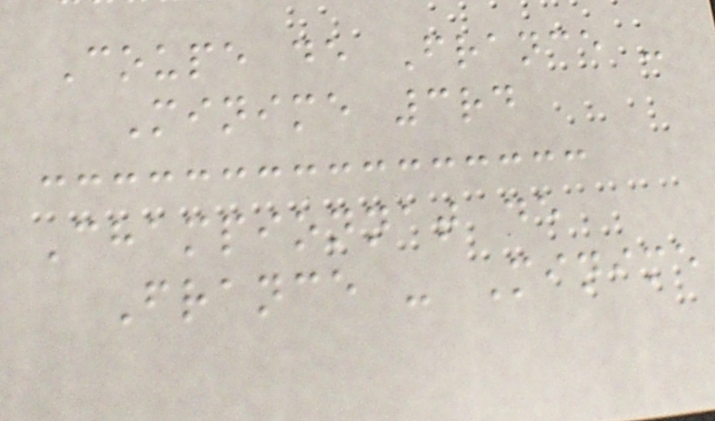Coupe de France -
Minime 3rd
Championnat de
France - Minime
